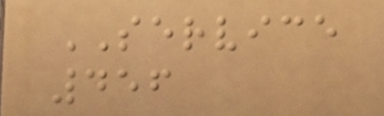SERVICE
456
